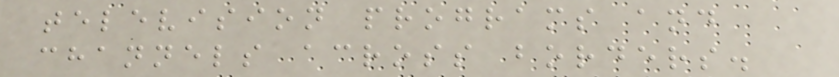television programs and
channels across borders.
